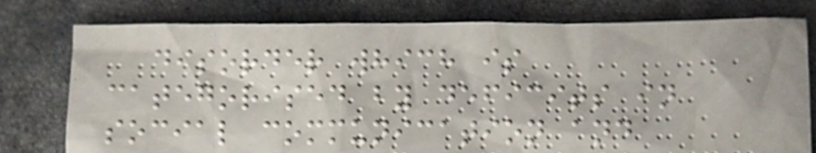disorder which is
categorised by deficits in
social communication and
